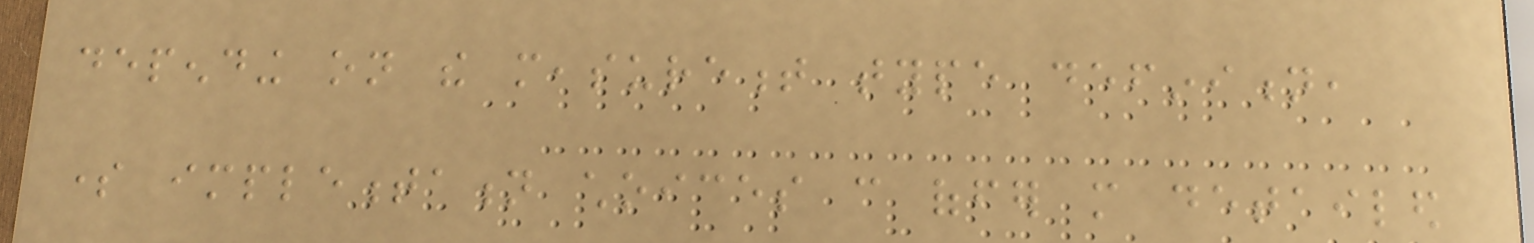depending on the measurement type definition,
some implementation choices can offer more detailed
